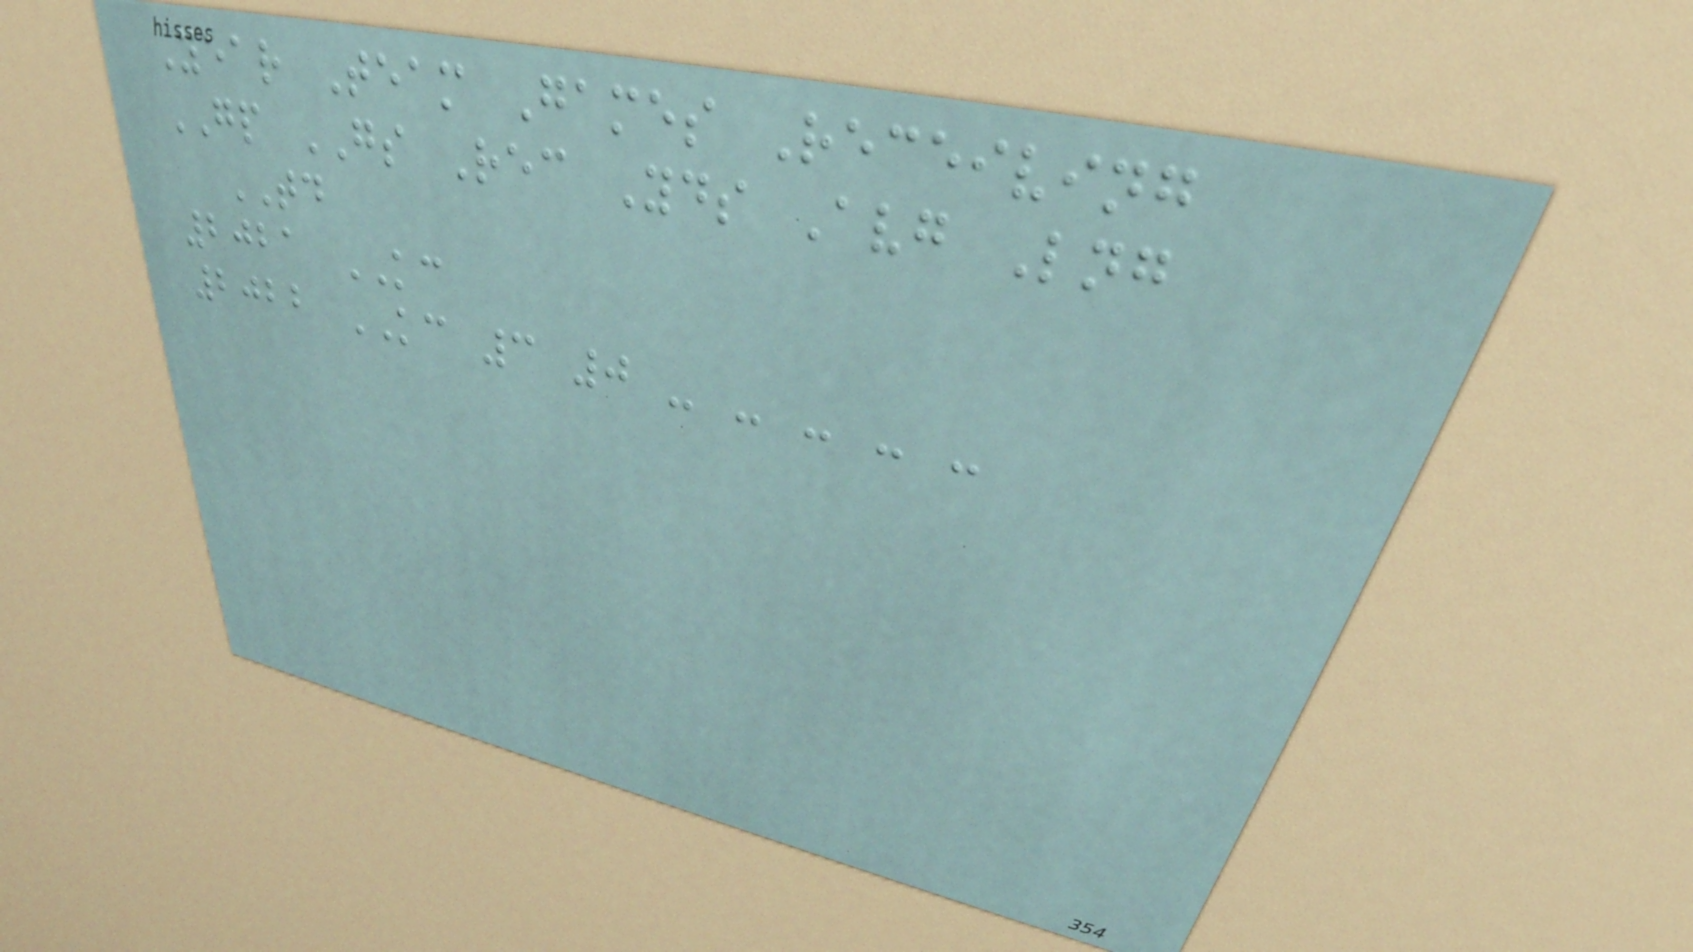Year Team Games Receiving
GP GS Rec Yds Avg Lng
TD
2021 KC
2022 KC 3 0 - - - - -
